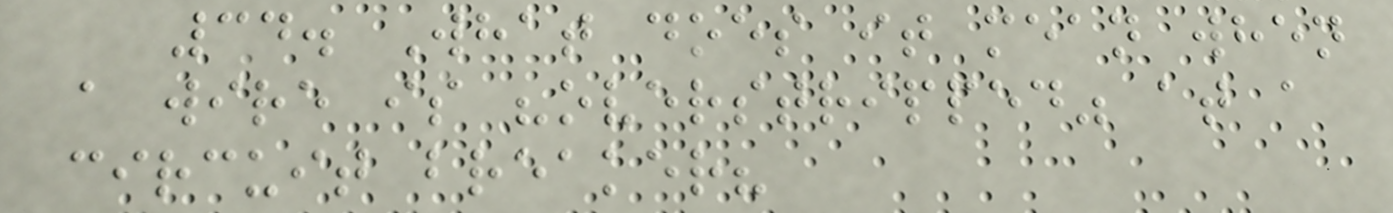34. What does it mean when
a wire is "overstripped" at a
circuit breaker?
